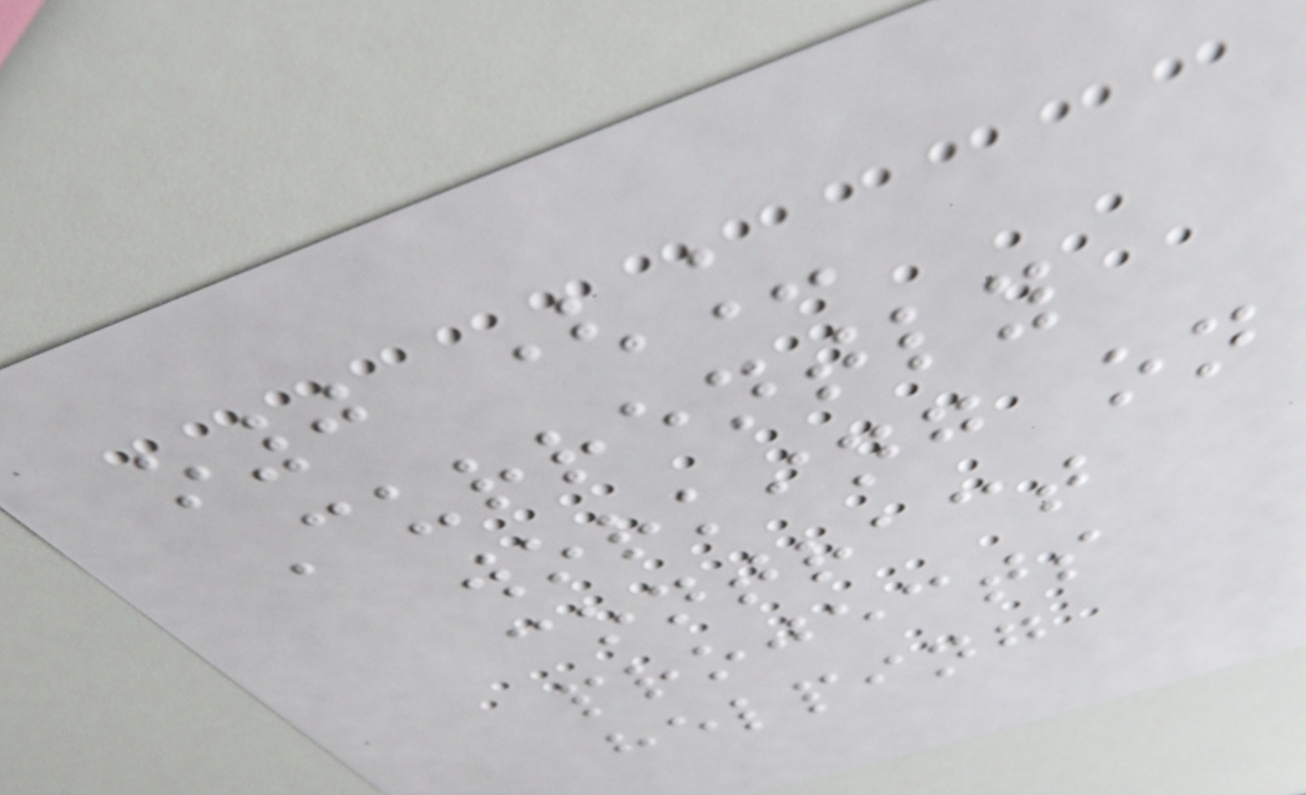o0 (_
Currently
working on
contract
projects
helping
